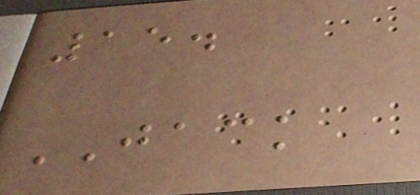15.
JACK
